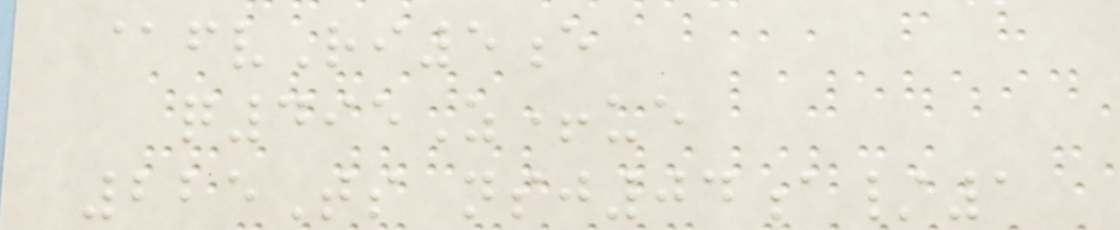@fvRi5e
q495Z+ue
225Ts nsj04a/1
